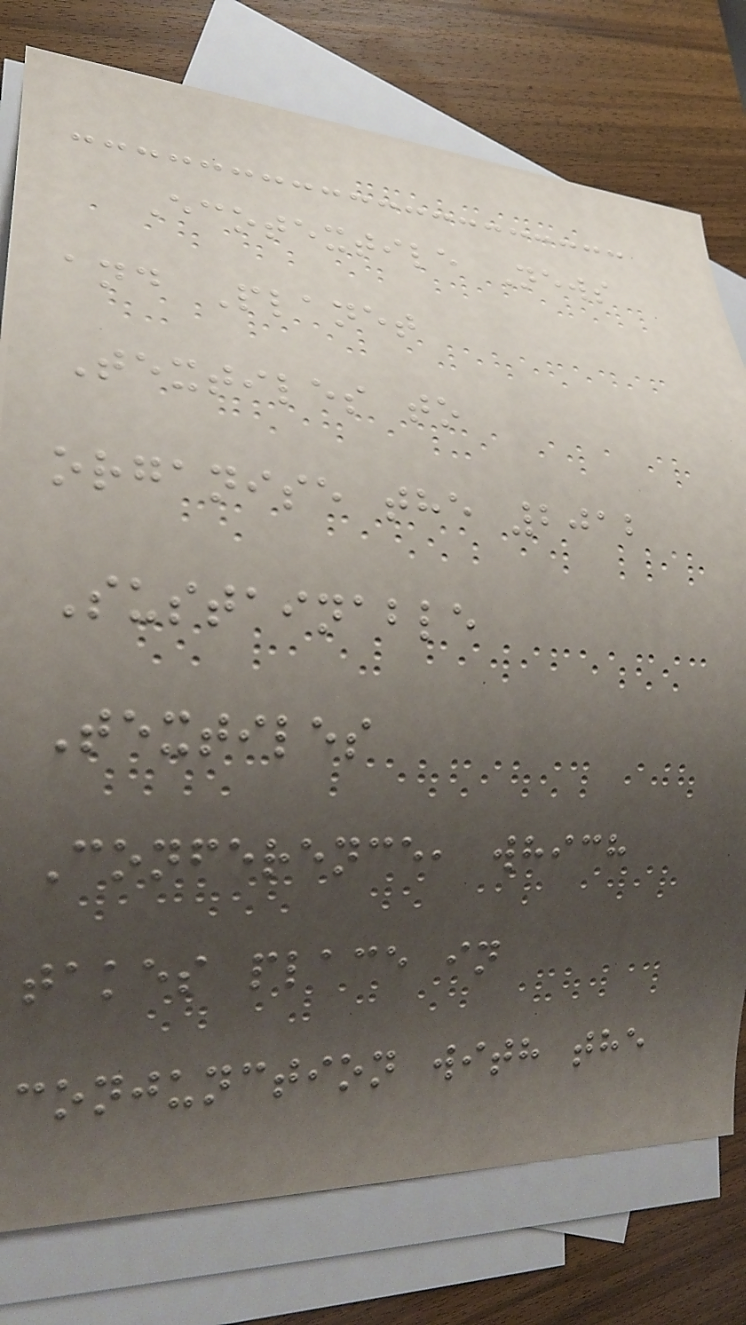Ecotextile News
and Planet
Textiles to
organise the 2012
Sustainable
Textiles
Conference, which
takes place in
conjunction with the
